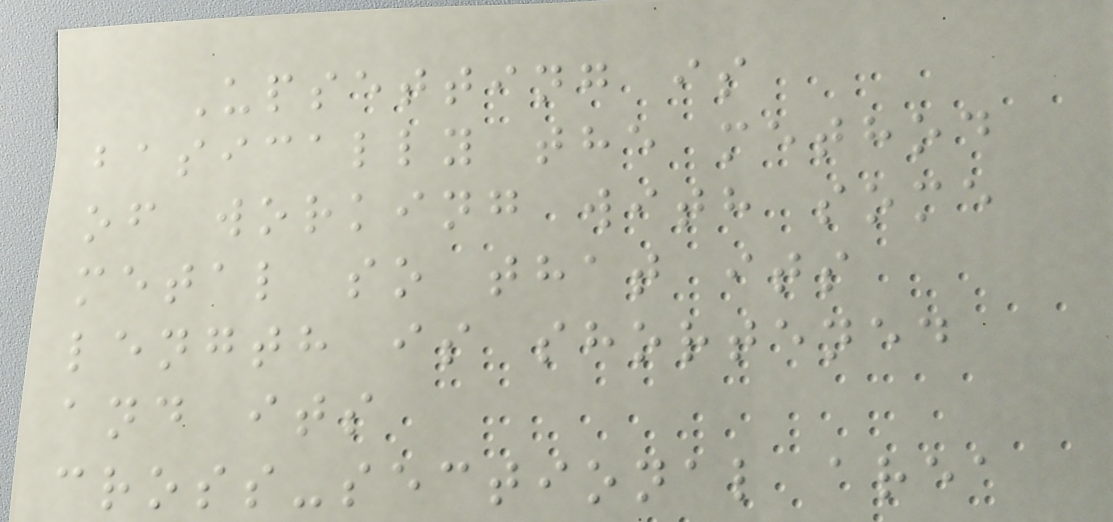Upsetting is
basically the method
of working with some
metal so that its
length is shortened
and its
cross-sectional area
